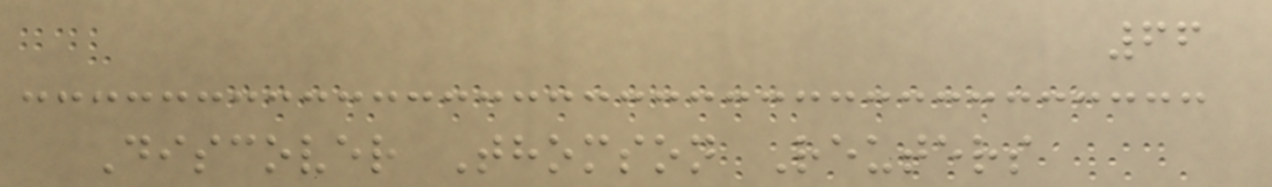66
Discover Thomson Reuters
